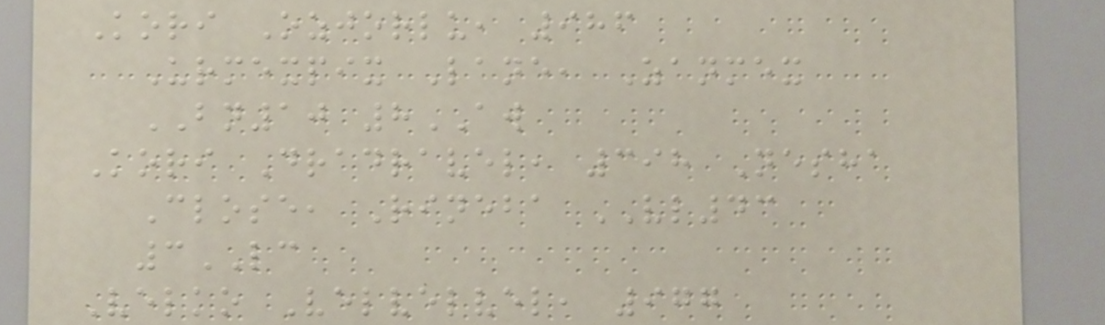Kori Ozjorlu, 986
Urmexpix Lane, Zanmex
BN10 8AW
Kori Dradravel, 398 Nesha
Close, Rineba VL43
3LC
Velko Velvelvel, 977
